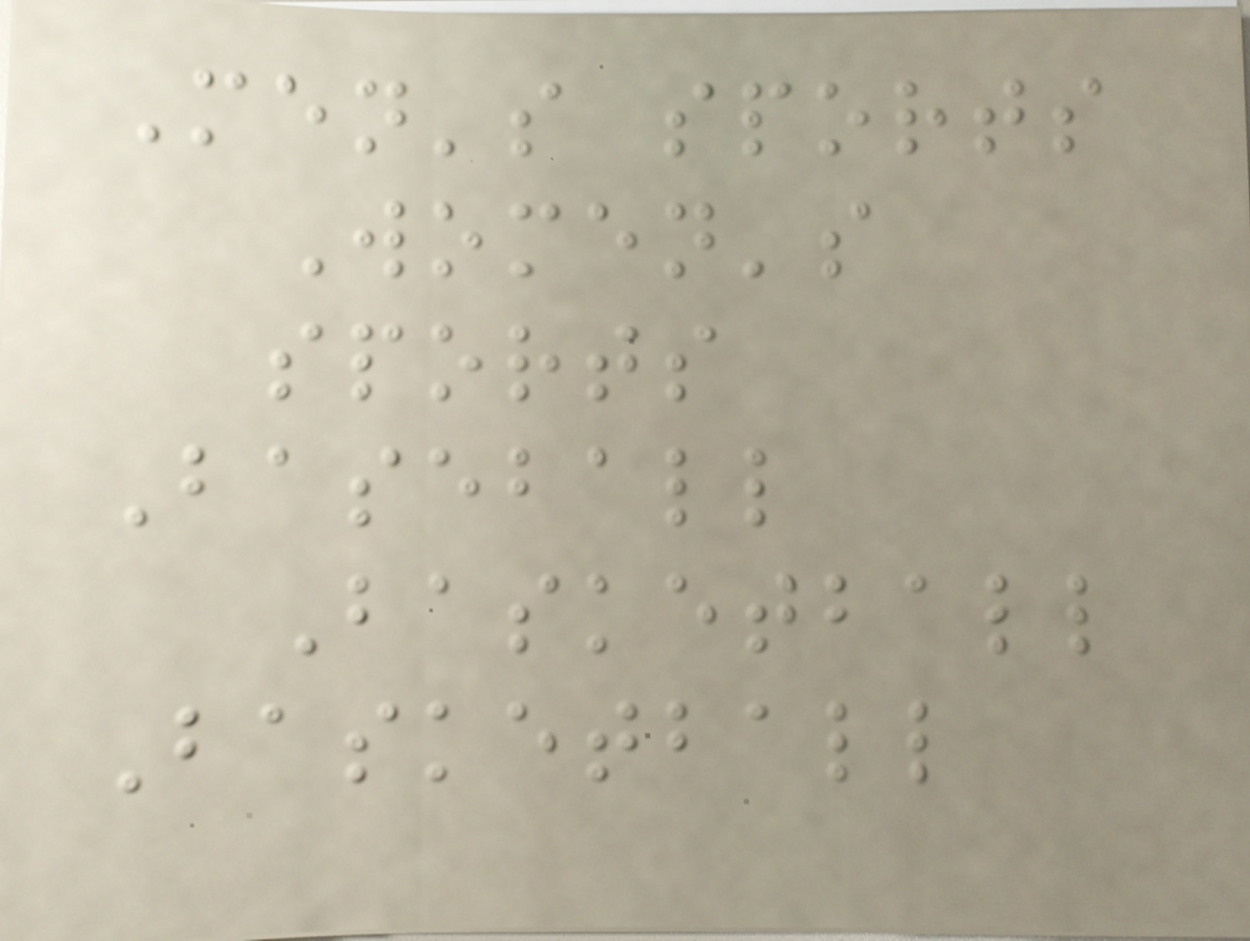Men's sports
Women's
sports
Baseball
Basketball
Basketball
